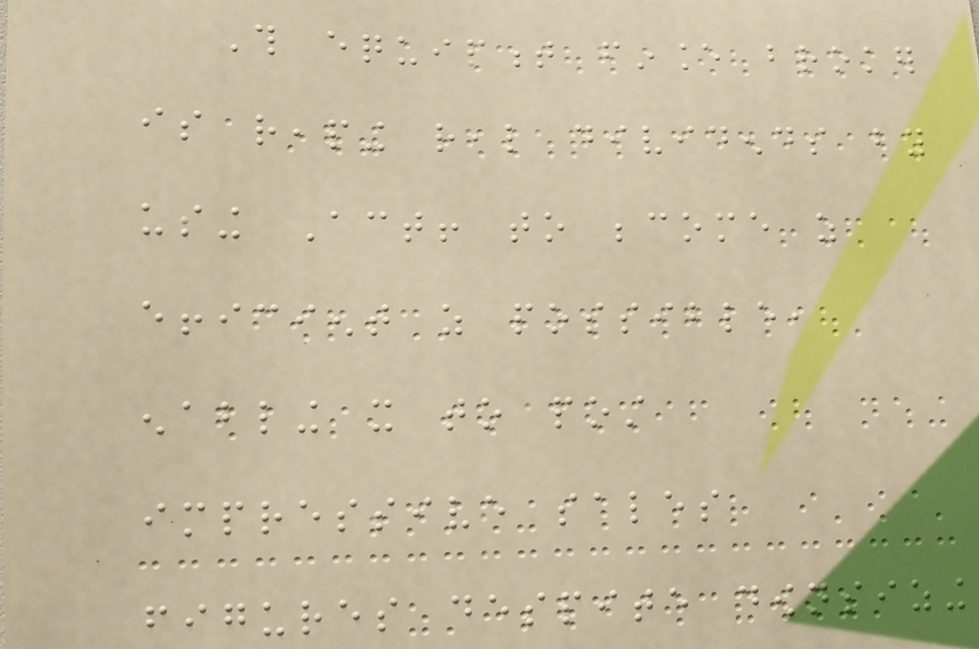This equipment finance broker
is reaping real dividends by
using Act! to become as
efficient as possible,
enabling it to post
impressive sales
figures despite downsizing
